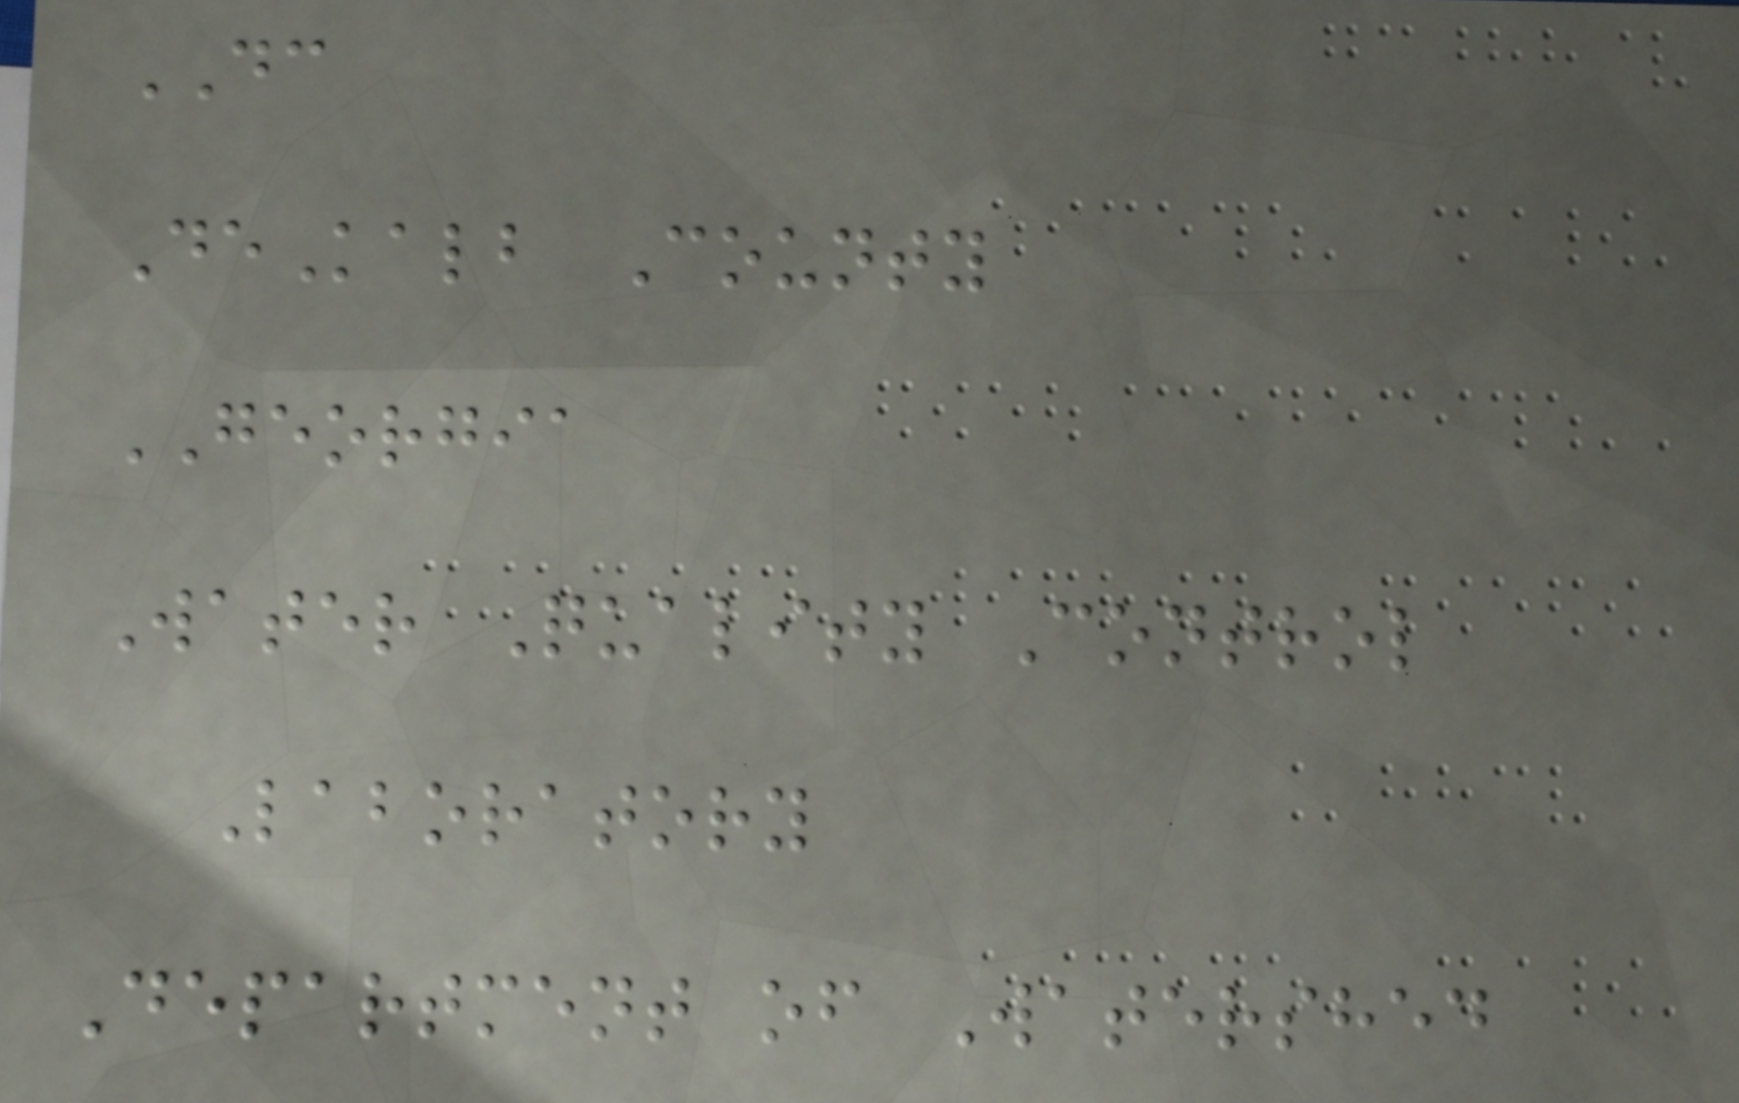DC
DeKalb County
GEORGIA
Water Quality Control
Laboratory
Department of Watershed
